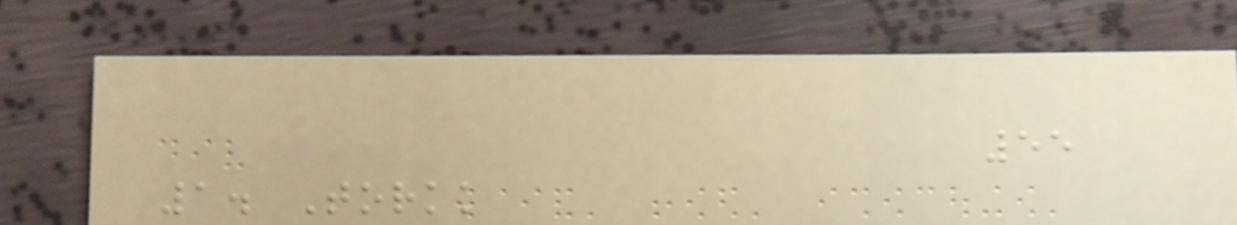55
1. Torkk
